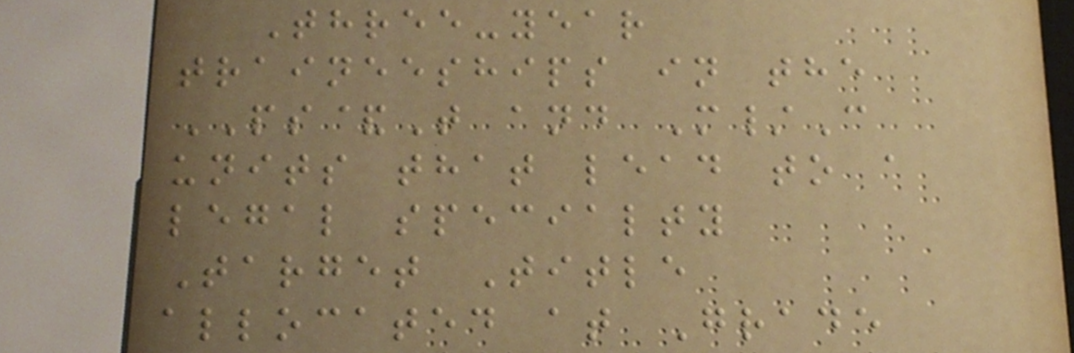Three-year
traineeships in the
PS&T and M/C
units that lead to a
legal specialty
Target Title
allocated at Grade
